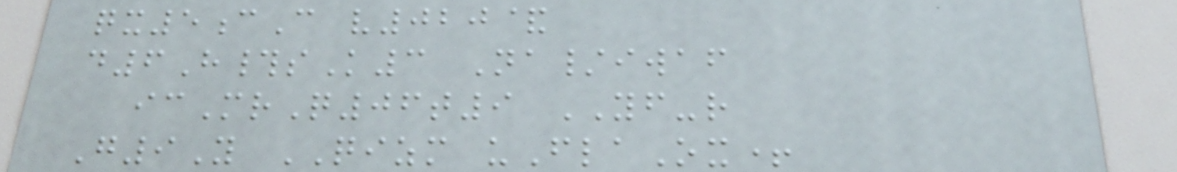qx5cC v020&
d6H#sK3 Na/iwaf
icMrQ06t9 YF-r
G9Y QIZM uFlaOx+
